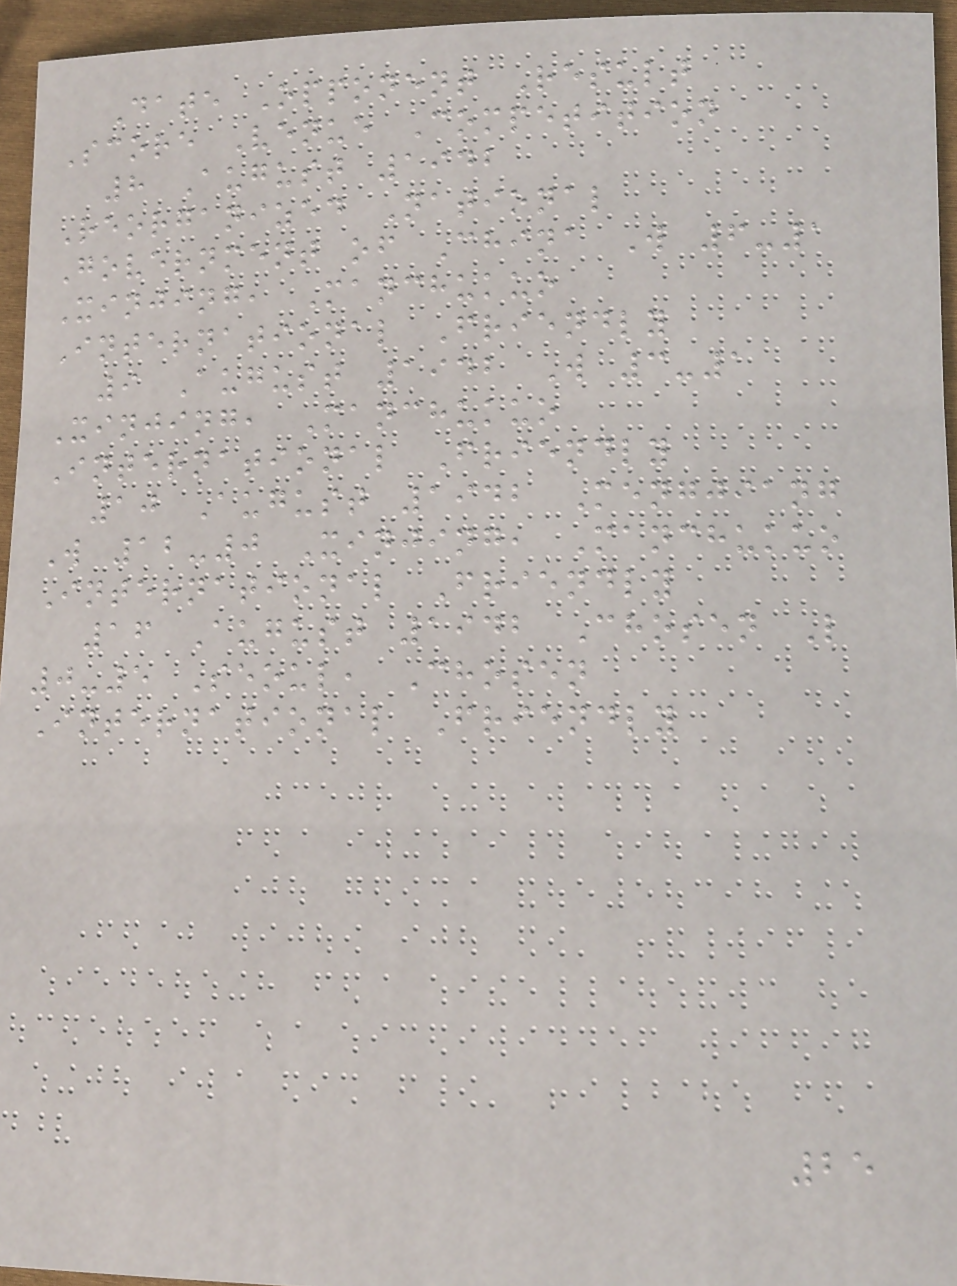Date Opponent Result
Score Venue Competition
8 August 1942
Reorganized National
Government of China W 6-1
Xinjing, Manchukuo
International Friendly
9 August 1942 W 3-1
Xinjing, Manchukuo
International Friendly
10 August 1942 Mengjiang
W 12-0 Xinjing, Manchukuo
International Friendly
16 August 1942 Chosen L
0-5 Seoul, Chosen
International Friendly
25
